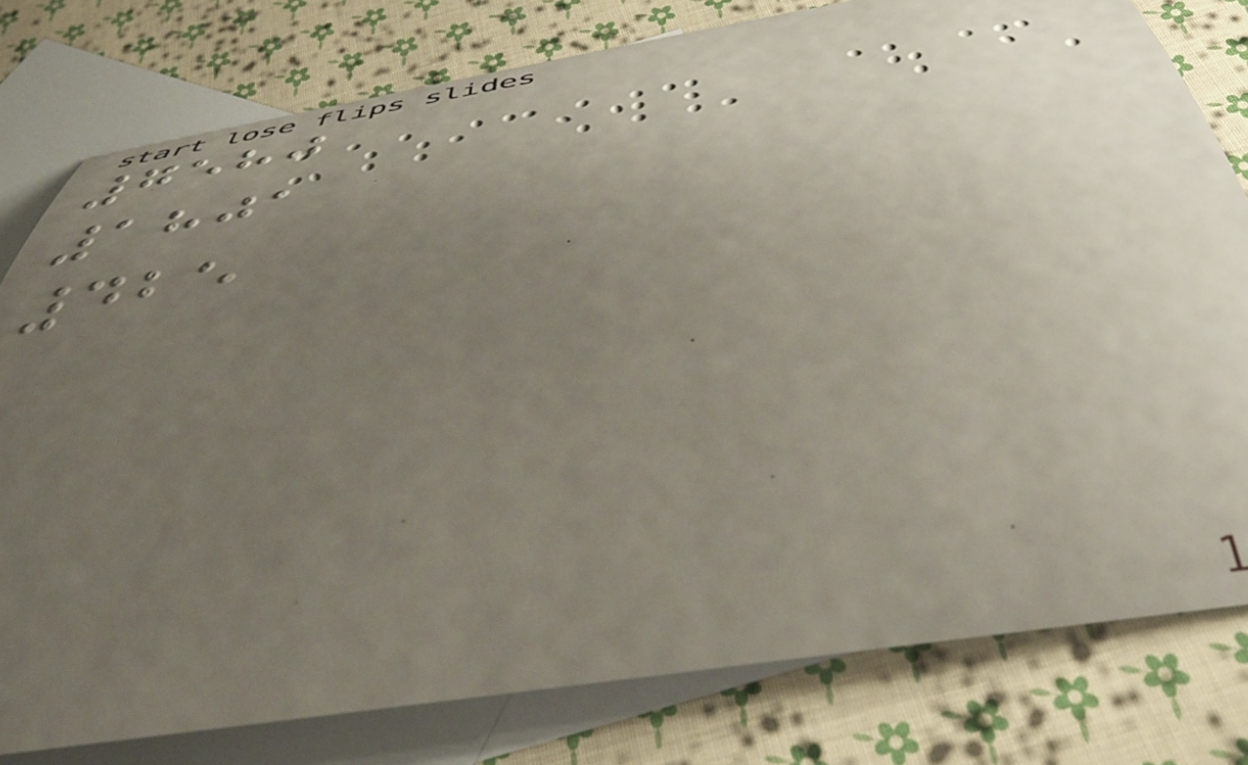7580
1801
425
